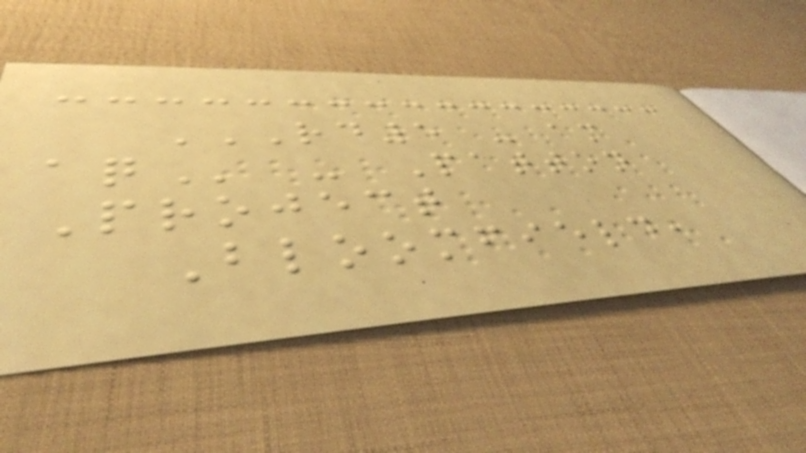RD5 - AM
AQ - Patton
Project
Bloomfield,
